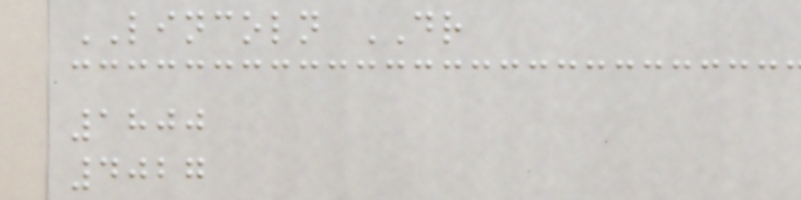LINCOLN DR
1800
4027
